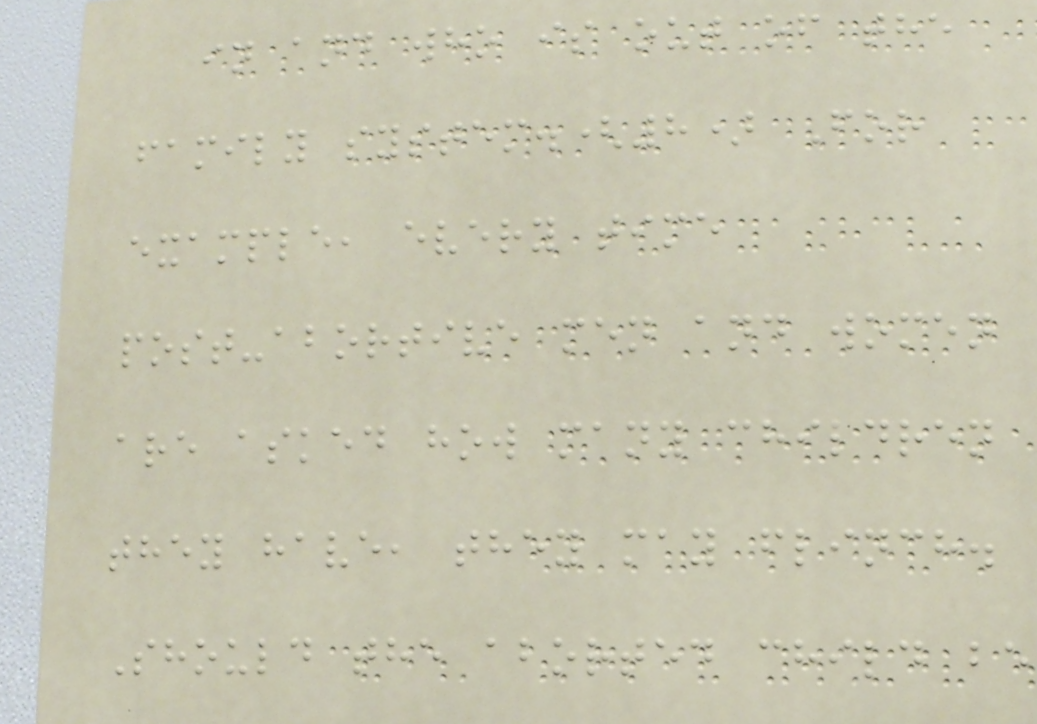in and who is out of the
family system.(8) For
example, every time
post-abortive men and women
are asked how many children
they have, they may flinch.
Should the aborted child be
